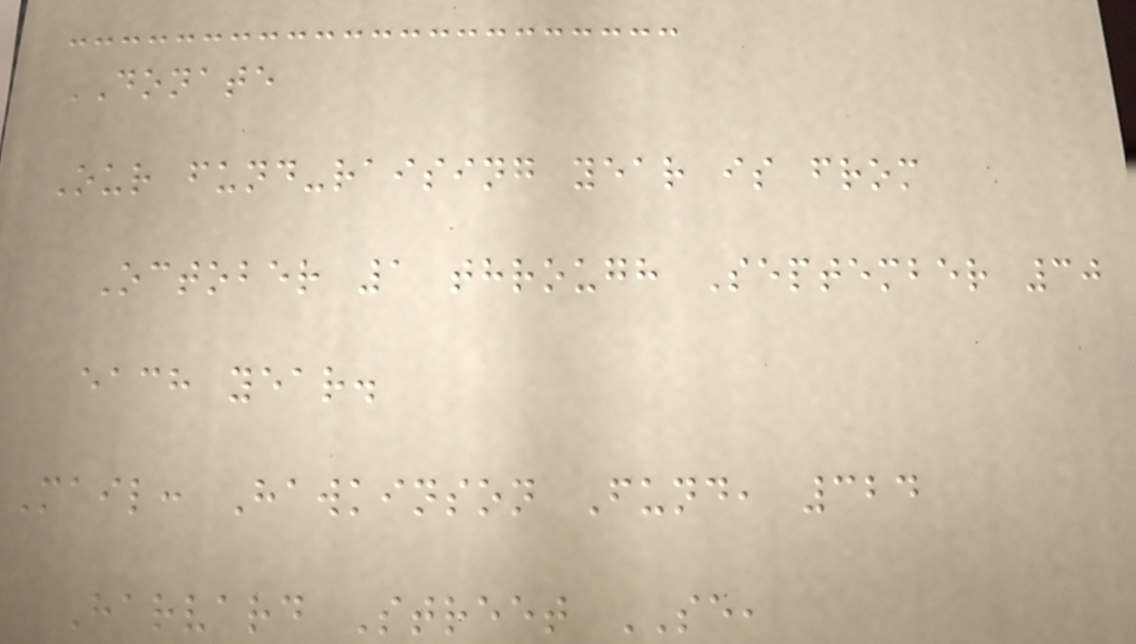DONATE
Our fund-raising year is from
October 1 through September 30
each year.
Mail: Hawkinson Fund, 324
Harvard Street SE,
